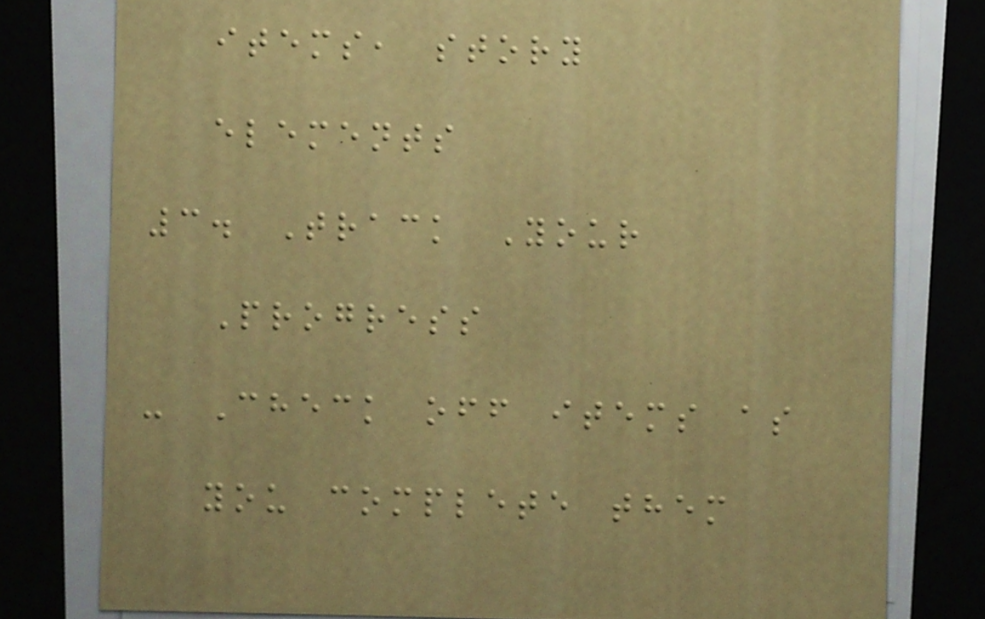items, story
elements
3. Track Your
Progress
- Check off items as
you complete them
